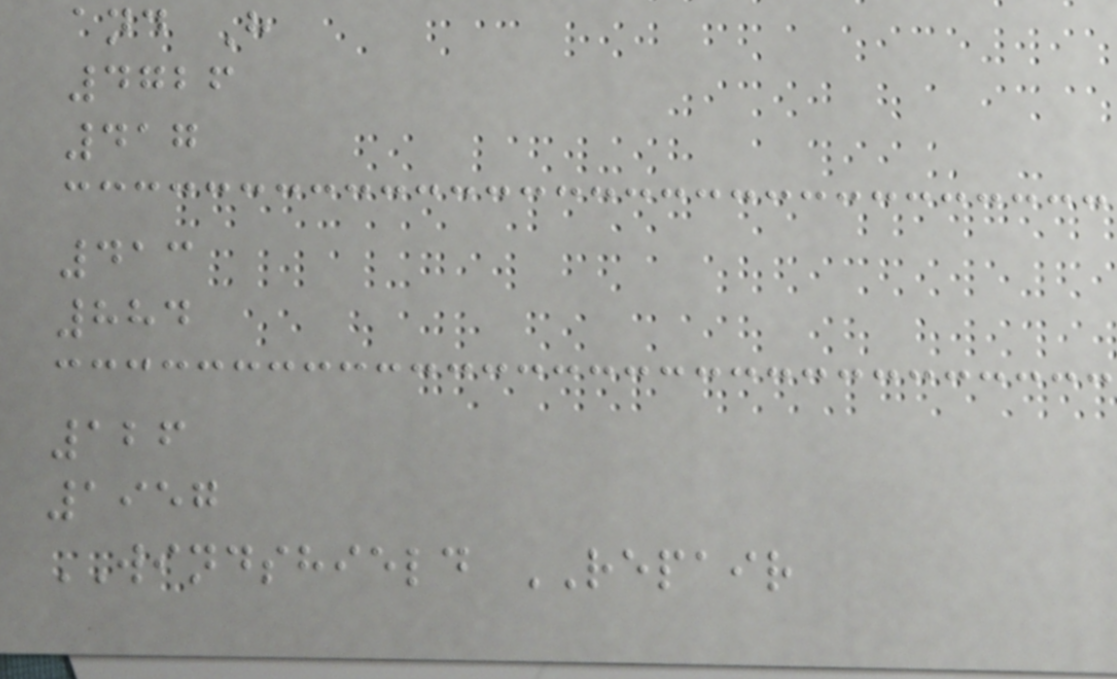and H
4726
417
413
884
126
1957
WINDSHIELD REPAIR
